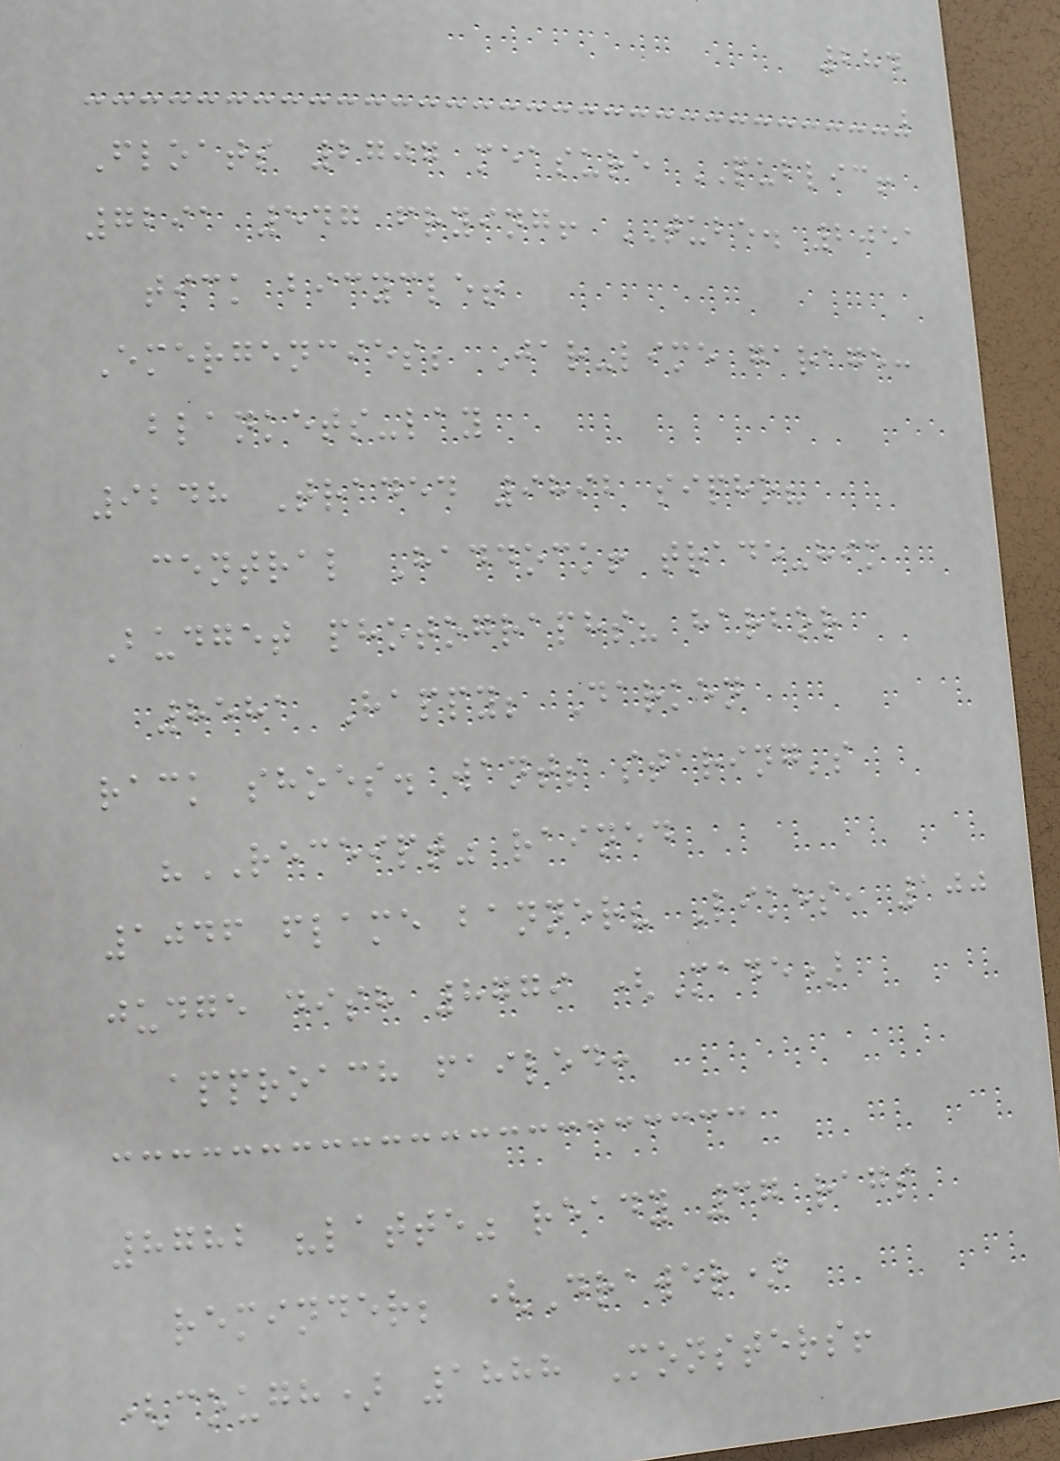284
Floats 2707 measure PUBLIC!
7291 547 frying! TUBE. 2051
tick bicycle!
Emergencies; Jar-lime garage:
blankets-lay
9248 Traded 9892 sipho?
central Haddock! trade-him
Budget photographs? harbor
8581 Happy; Darken
rack shoes. wants staring's
"RECEIPT" rained
1046 flame banner? Likes, 100
judge dish 8779 (Made)
approach failed:
8782 "latte" ready 37 rags
reminder; (Drawer)
(cough) 1888 Monsters!
